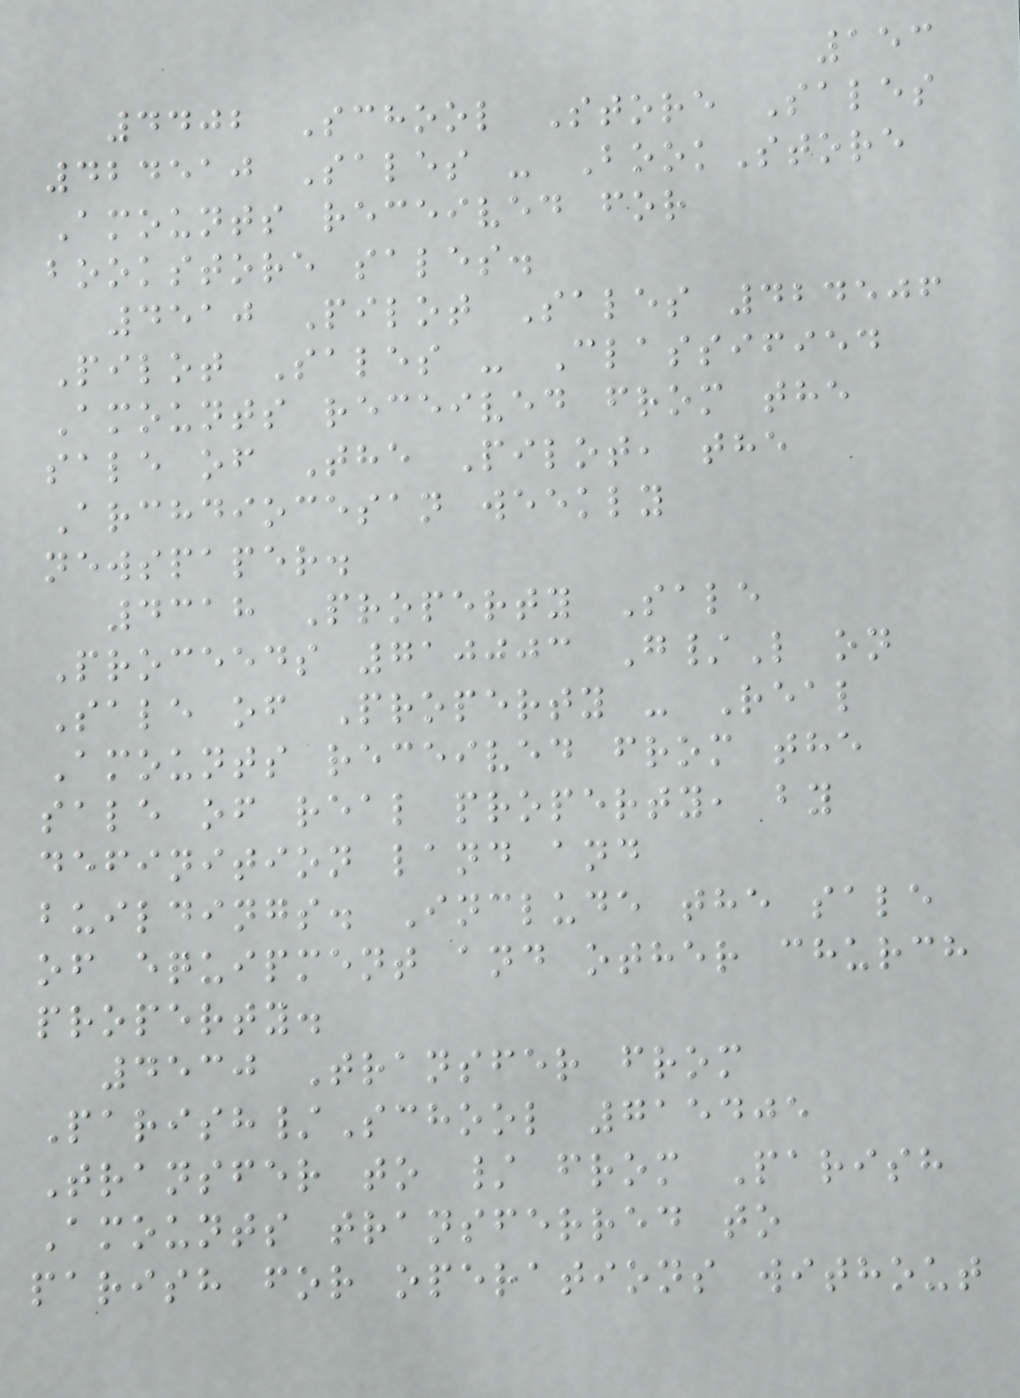153
4402 School Store Sales
424510 Sales - BookStore
Amounts received for
bookstore sales.
4510 Pilot Sales 424506
Pilot Sales - Classified
Amounts received from the
sale of The Pilot, the
Archdiocesan weekly
newspaper.
4318 Property Sale
Proceeds 710003 G/L on
Sale of Property - Real
Amounts received from the
sale of real property, by
definition land and
buildings. Include the sale
of equipment and other church
property.
4530 Transfer from
Parish/School 715405
Transfer to / from Parish
Amounts transferred to
parish for operations without
